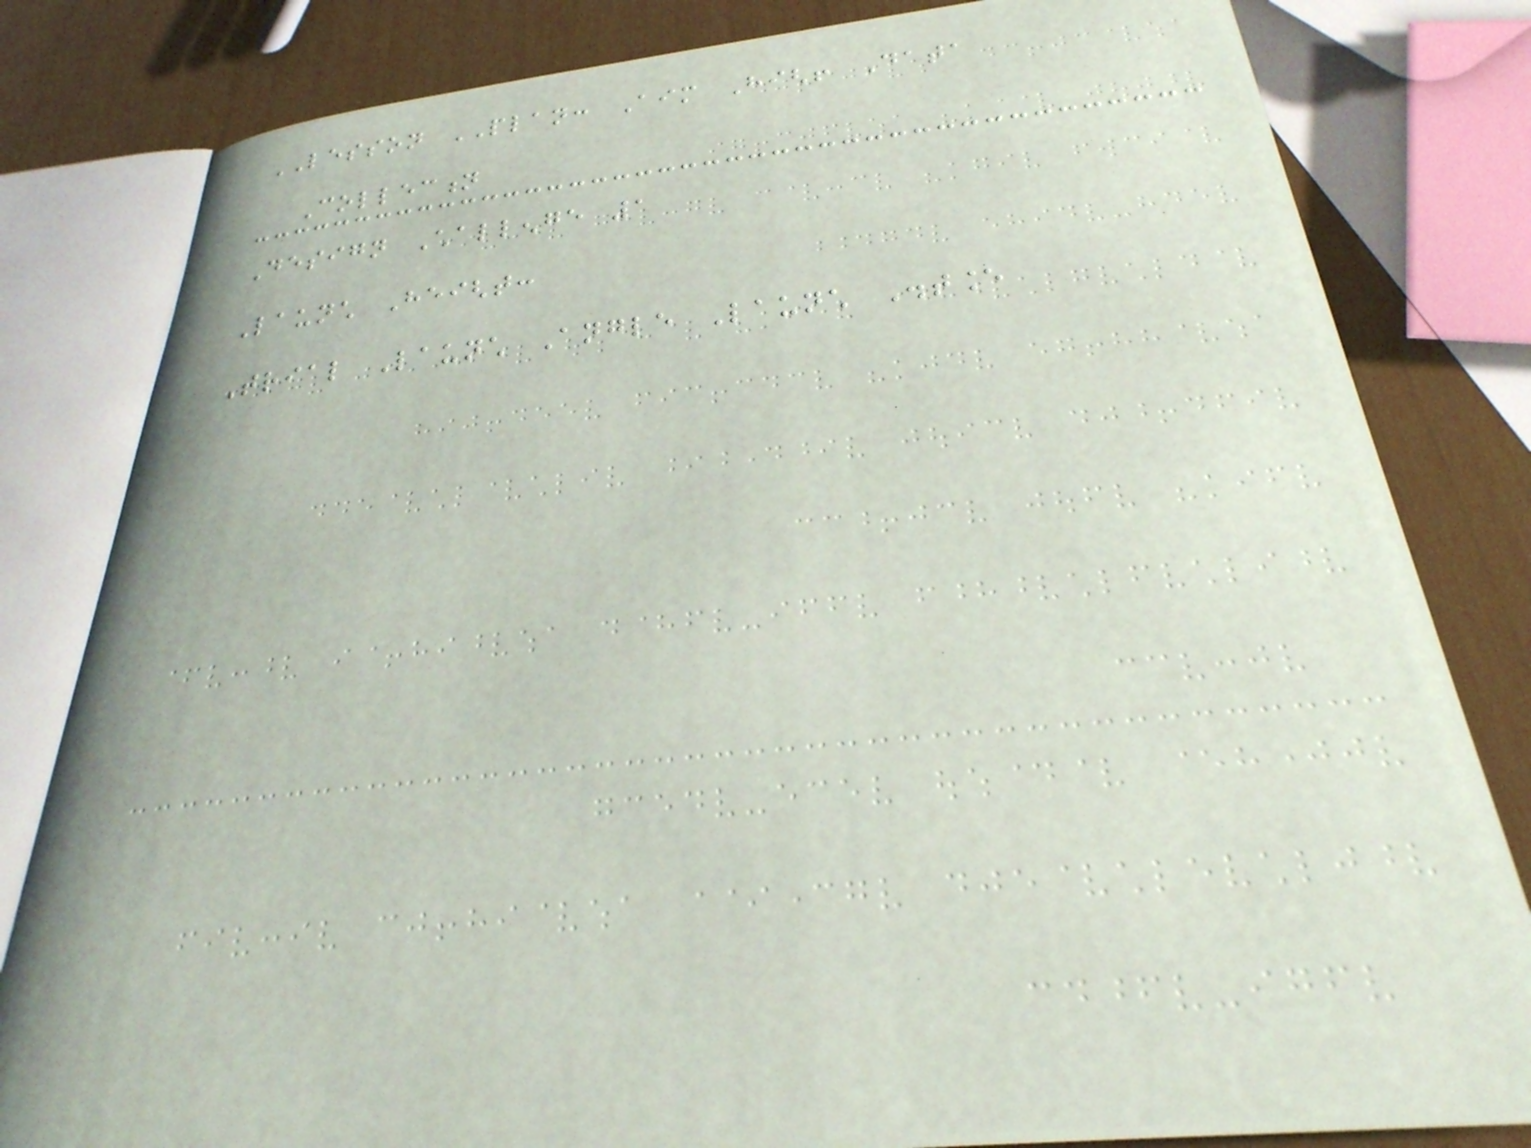LESSON PLAN: Aim High! Data
Collection
Design Challenge 1
Launch Height:
Trial Launch Angle Launch Distance
